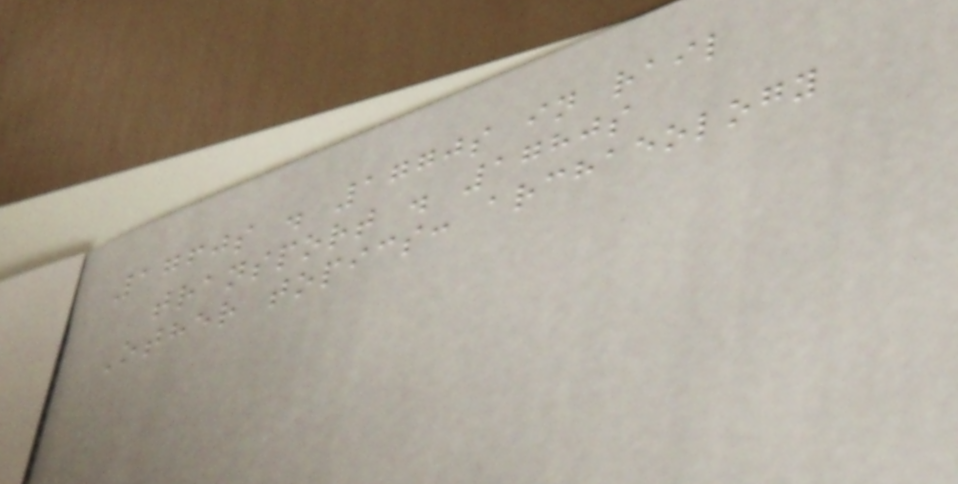1760s . 1770s in rail
transport . 1780s
Other topics: archaeology
